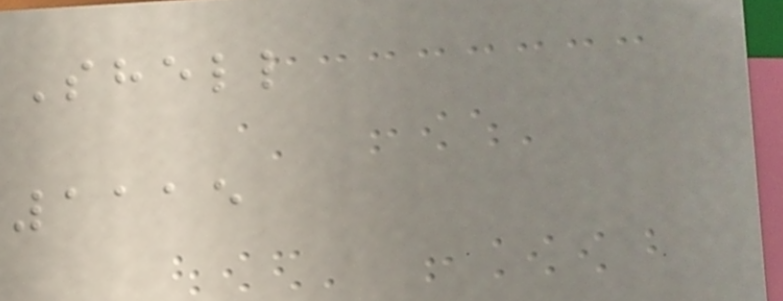Shell
1115
